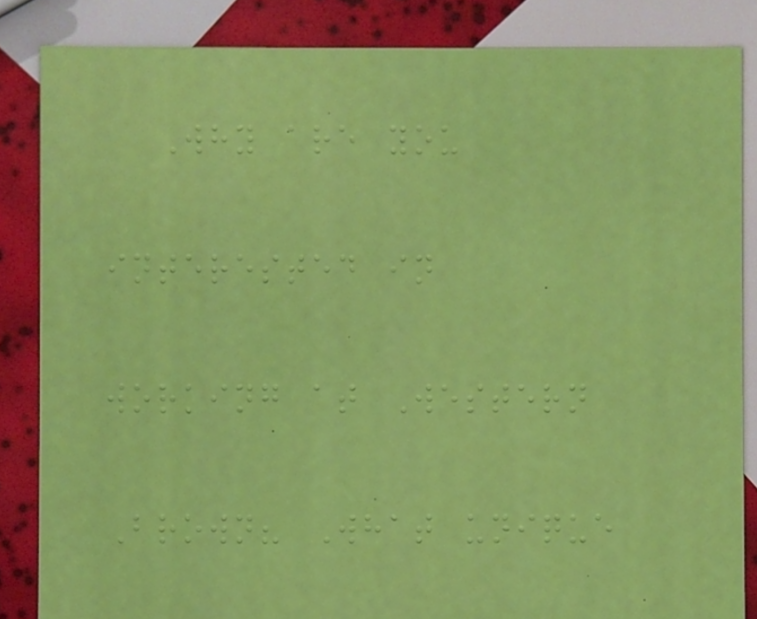Why are you
interested in
working at Western
Brown? What unique
